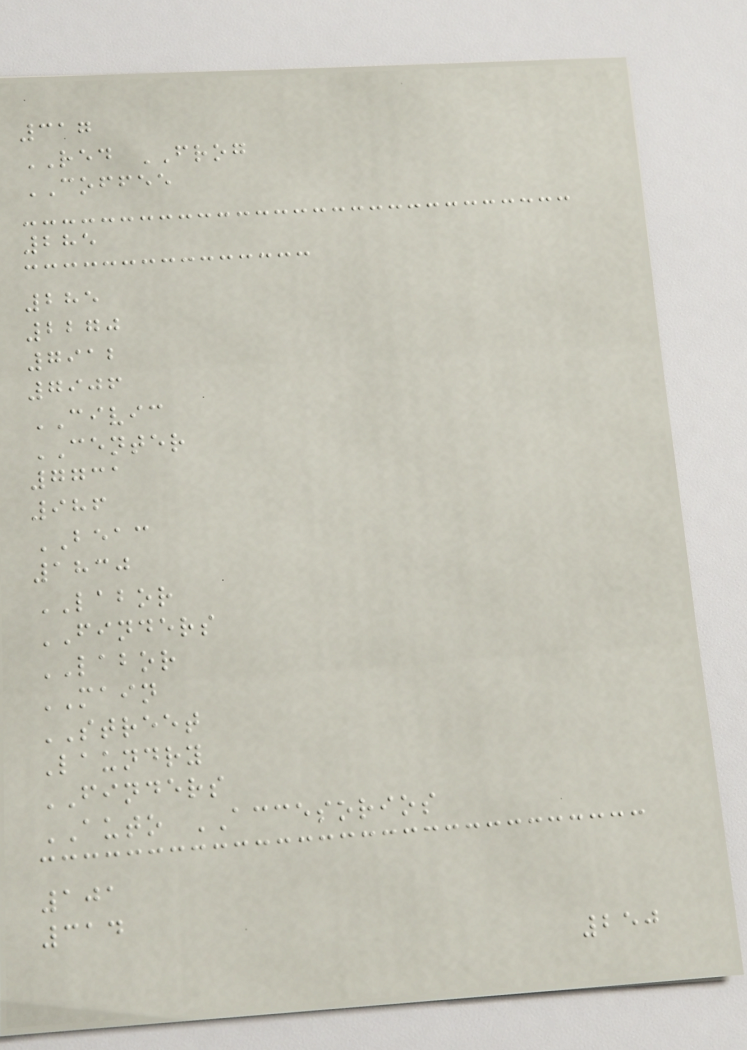317
RED FROG
COFFEE
285
285
2270
7912
7906
CIVIC
CENTER
7731
986
BEAC
1830
LABOR
FINDERS
LABOR
MAIN
STREET
Laundry
FINDERS
AUTO ACCESORIOS
101
314
250
